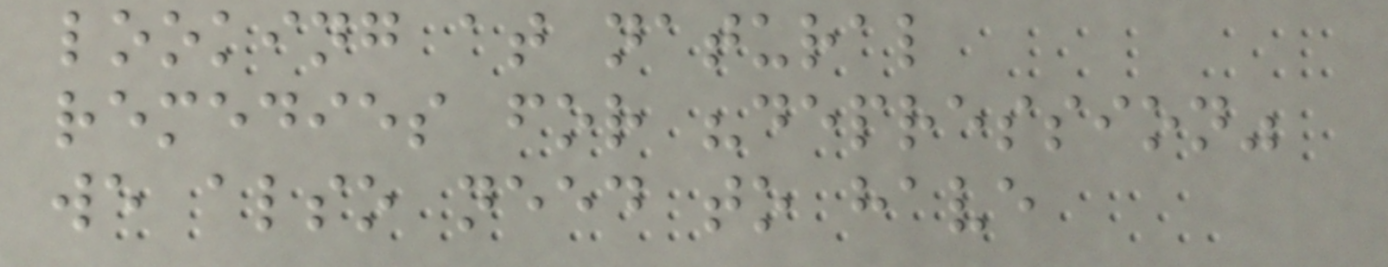looking at natural
remedies for "depression"
we also need to have
